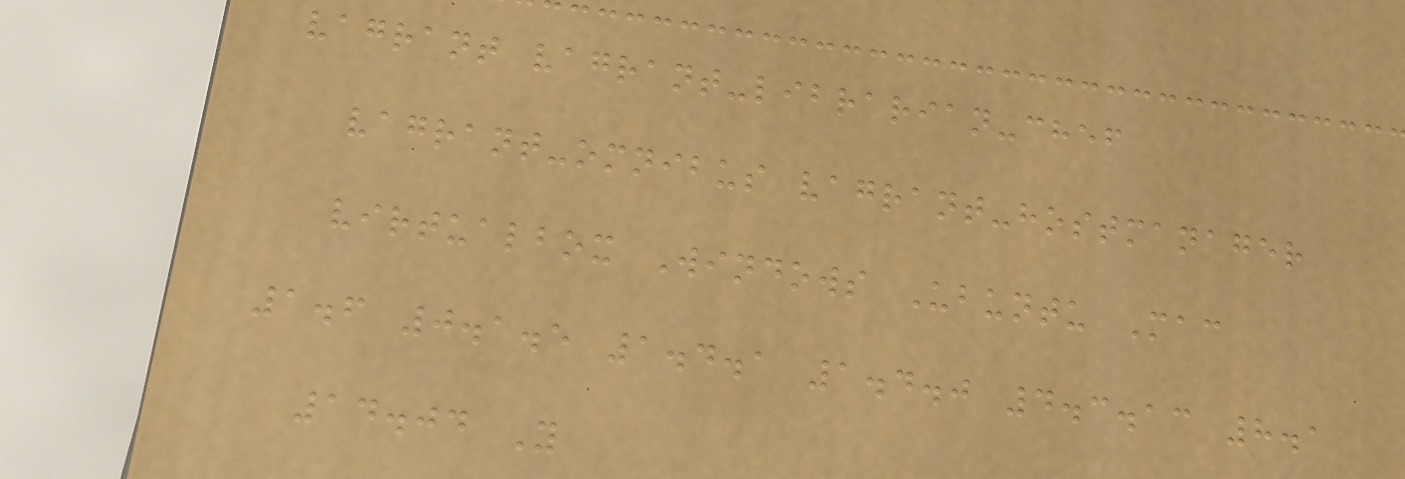vagrant vagrant-librarian-chef
vagrant-omnibus vagrant-hostmanager
virtualbox Windows Ubuntu Mac
1.6 0.1.5 1.4.1 1.4.0 4.3.13 8.1
14.04 Y
